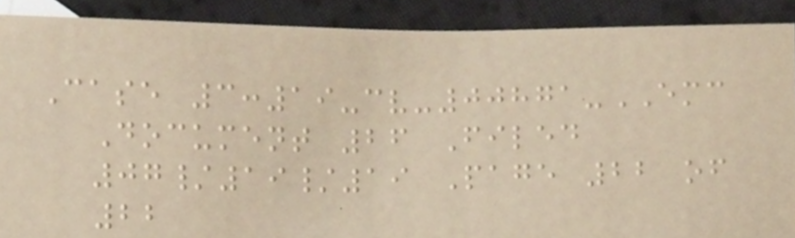Case 3:19-cv-00871-EMC
Document 26 Filed
07/19/19 Page 22 of
22
